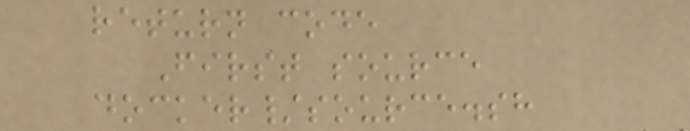return code
First source
docker/source.sh
